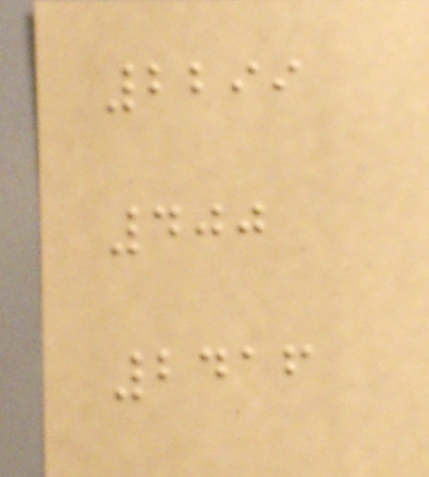2299
400
2416
